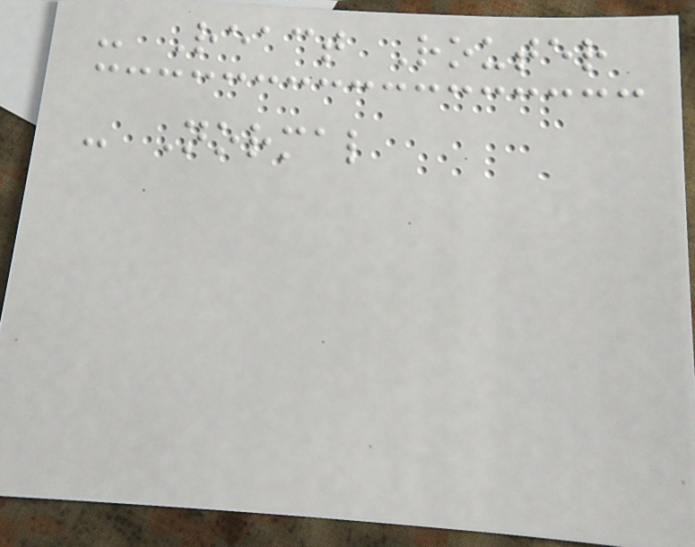- React Router
- Normal
